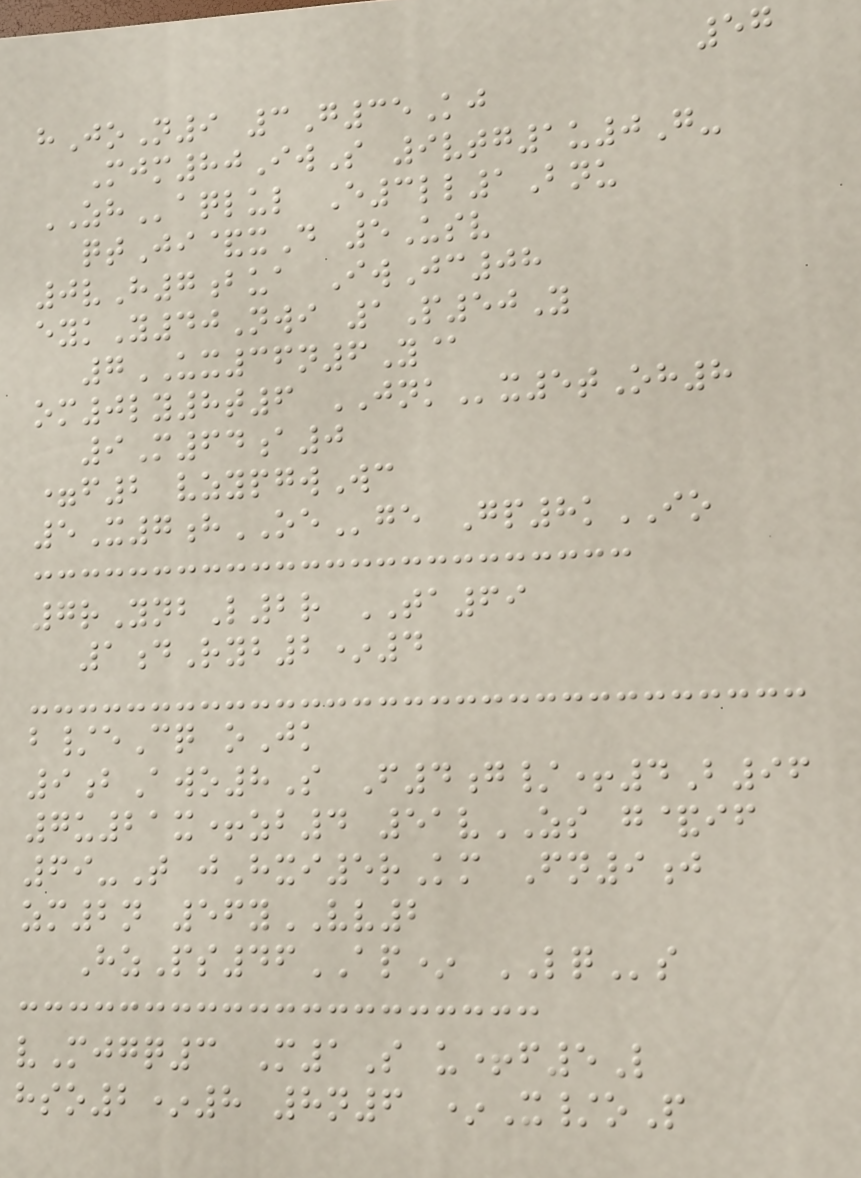57
hJoN9 3G35Kj
Mjm80IwS 9vtg1u0G-
ZHaqlul E3ll1Bnu
qtJi&xD 5Usv
0vH7bua IwJc08
eykY40Nwi 1P50Y
7UX36n6Y@
om0ly8t6 JNKx5tOh8
9M64a0
=f2 vzypgwWc
5X7hOEge Gp8kIO
7rYnbL2r TA69
1dRyb2*4
b/eCq oJk
9bAwo8S F4g/+4B96
7u21x+zb4 51vZS g&if
69-T jHxi5rKm Fn9j
zm2n 56yVV2
HzPs46AP* LQs
vMjgq3 M1S u+f5L
hso2*8 8n6 *X/oP
